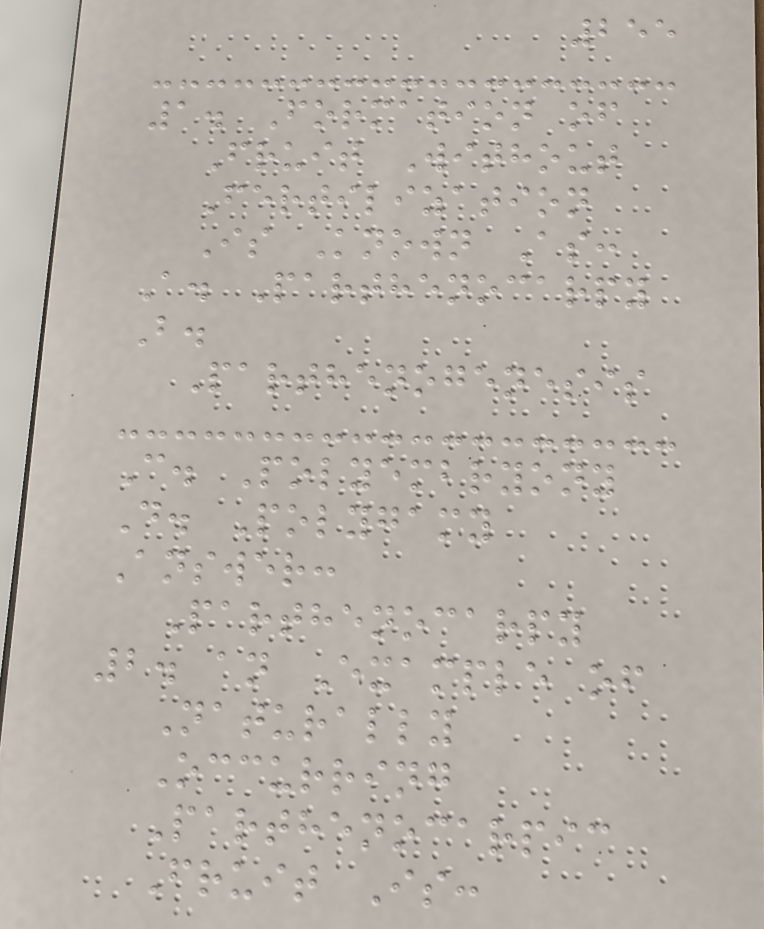255
1. Formation of
Fruit Without
Fertilization
Is Known As:
A. Parthenocarpy
B.
Parthenogenesis
C. Polyembryony
D. Polygamy
Answer:
Parthenocarpy
2. an Example of
Naturally
Occurring
Parthenocarpic
Fruit Is:
